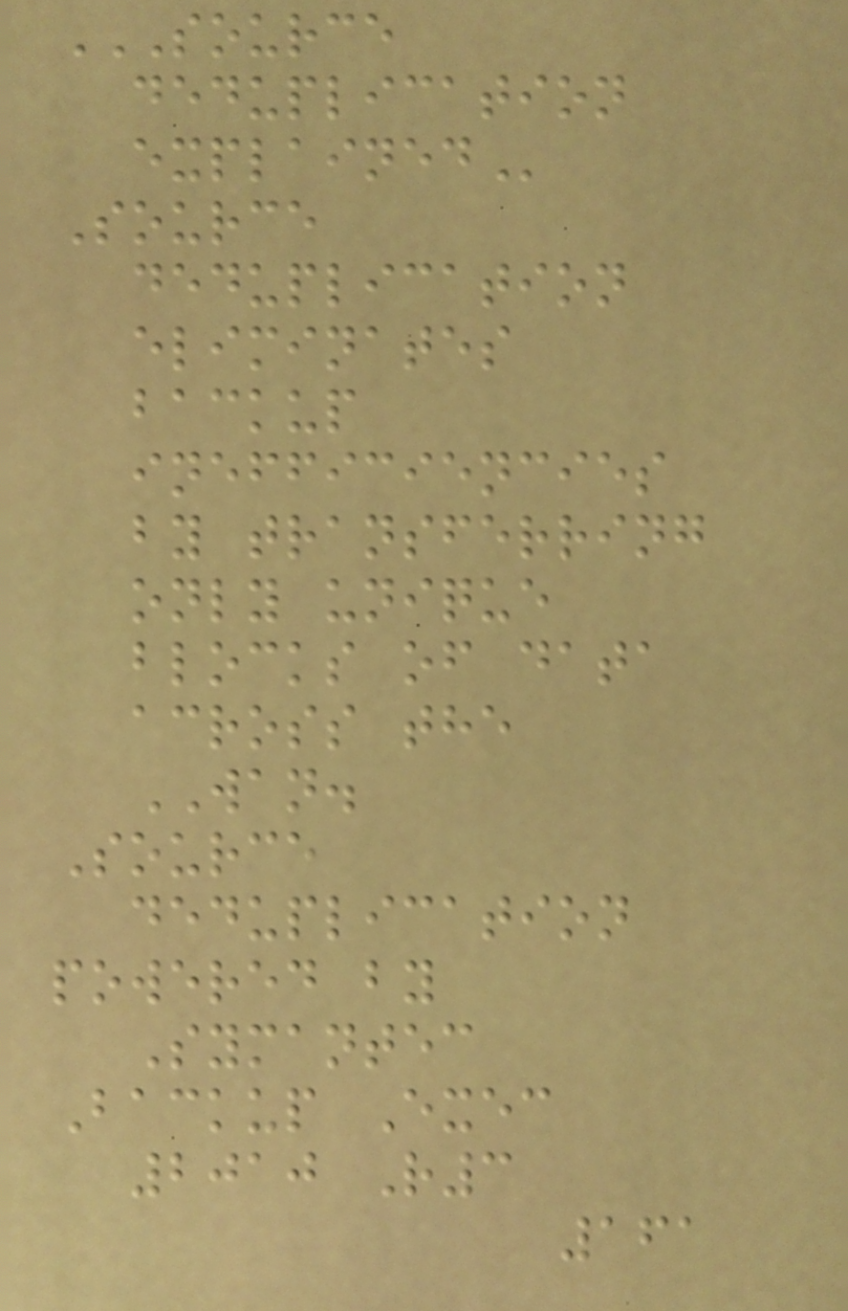SOURCE
DEDUPLICATION
EXPLAINED
Source
deduplication
eliminates
backup
inefficiencies
by transferring
only unique
blocks of data
across the
WAN.
Source
deduplication
powered by
Symantec
Backup Exec
2010 R3
161
